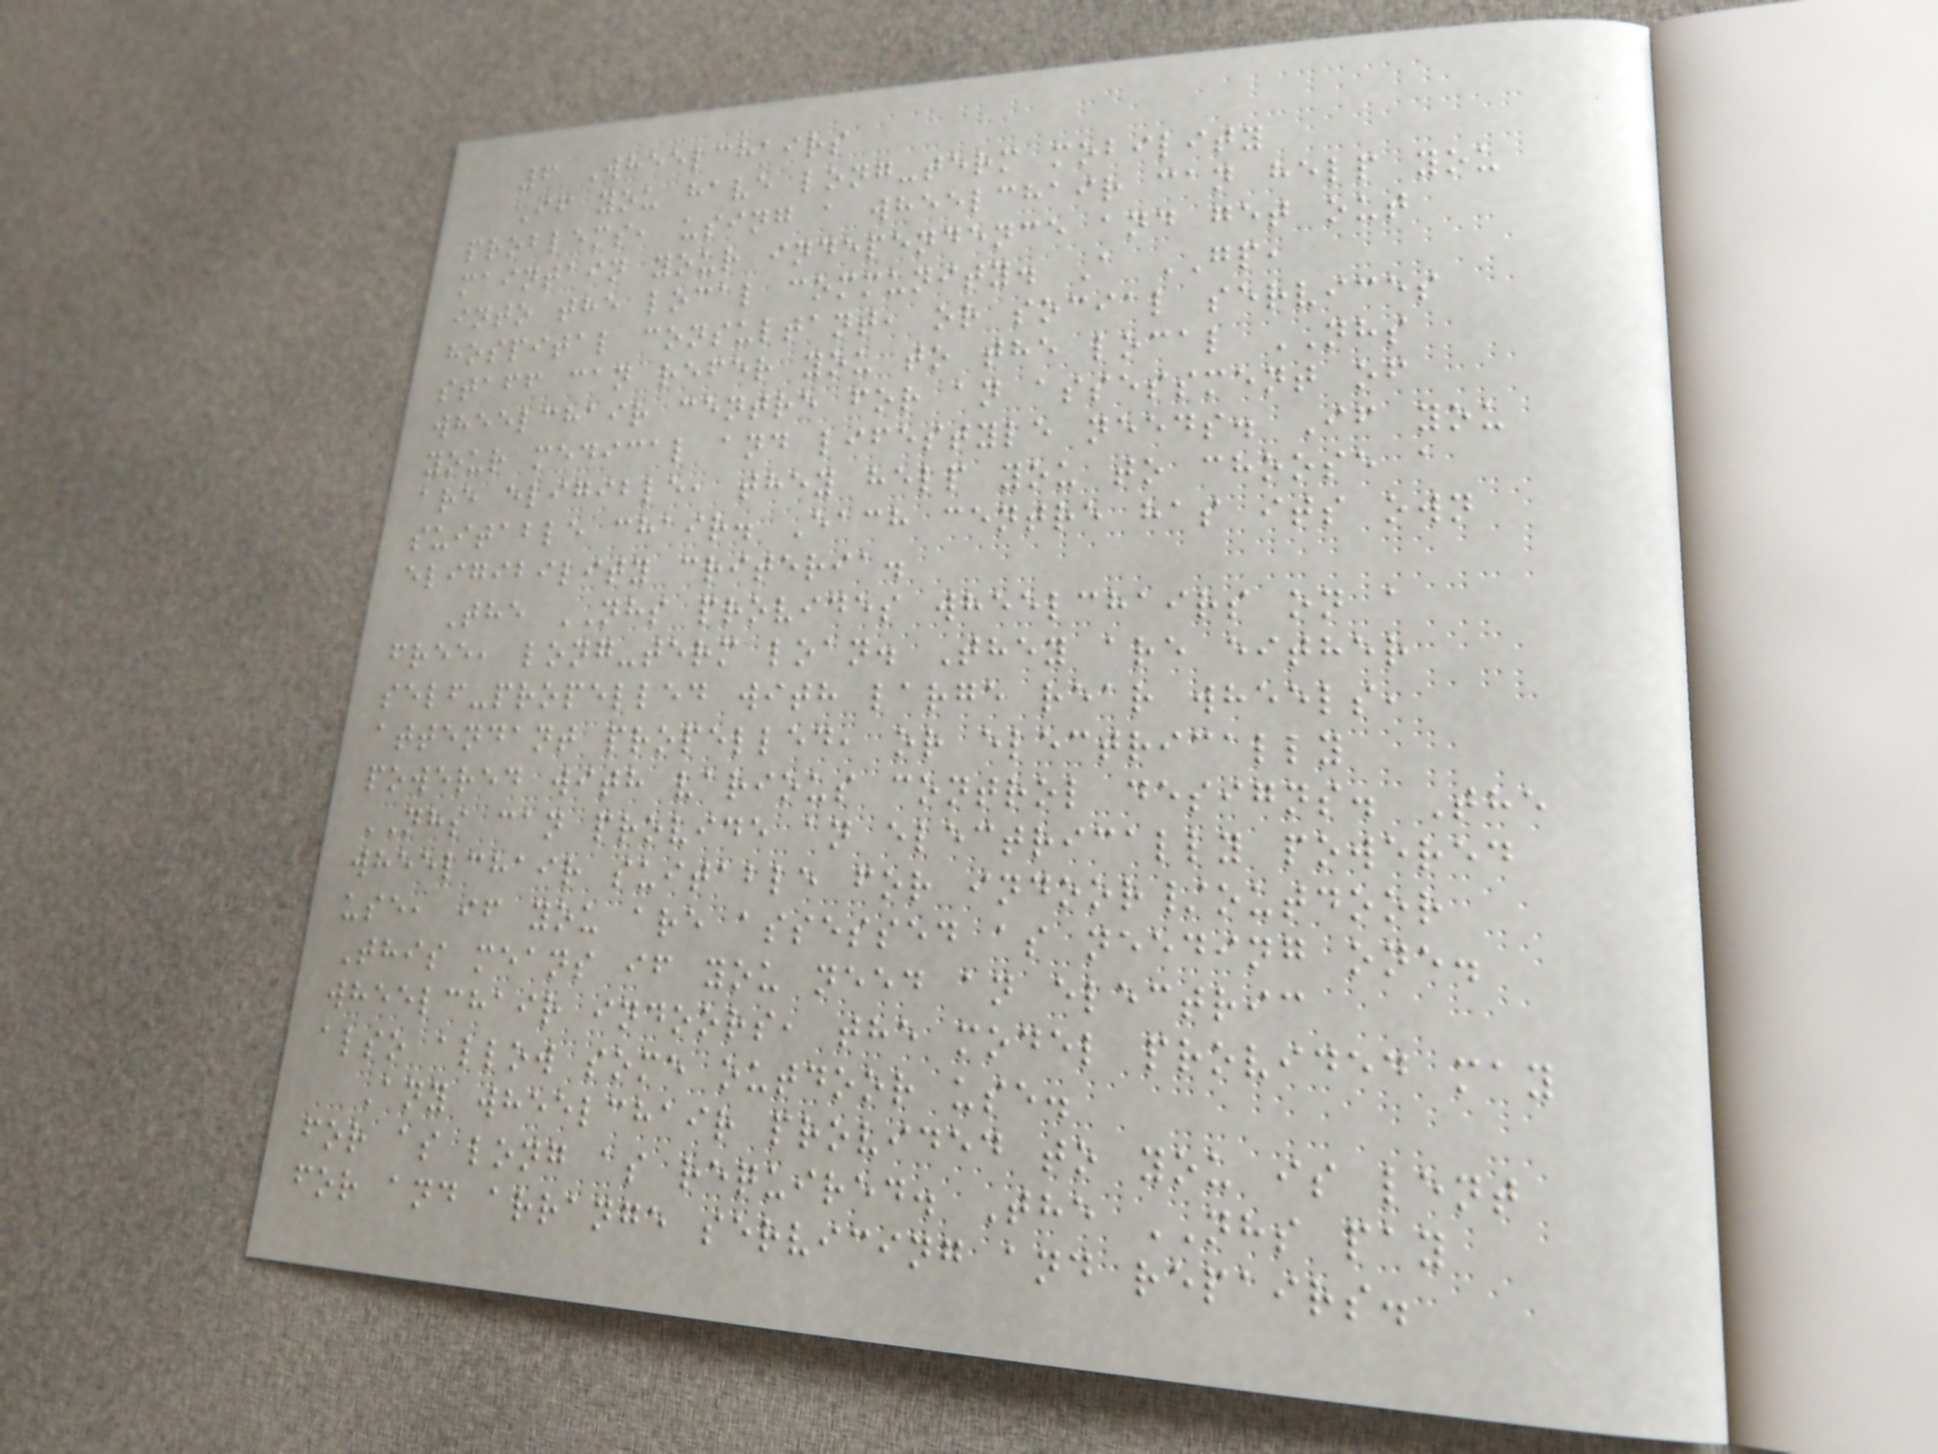6 Wheelchairs
If you have long-term mobility
problems, using a wheelchair can help you
maintain your independence and get out
into the local community. A GP,
hospital consultant, or social services
staff can refer you to the local NHS
wheelchair centre for an assessment of
your medical and lifestyle needs. If you
are eligible, they help you to choose a
suitable chair. Each centre has its own
eligibility criteria.
The NHS provides wheelchairs on a
free, long-term loan. They are either
self-propelled with large rear wheels,
attendant propelled, or electrically
powered with various control designs. The
NHS can provide an electrically powered
wheelchair suitable for indoor/outdoor
use, if you are assessed as needing one.
This means if you need an electric
wheelchair indoors, the model provided may
also allow some outdoor use.
Any wheelchair provided to you is lent
for as long as required. The NHS pay
for and arrange servicing and repairs.
